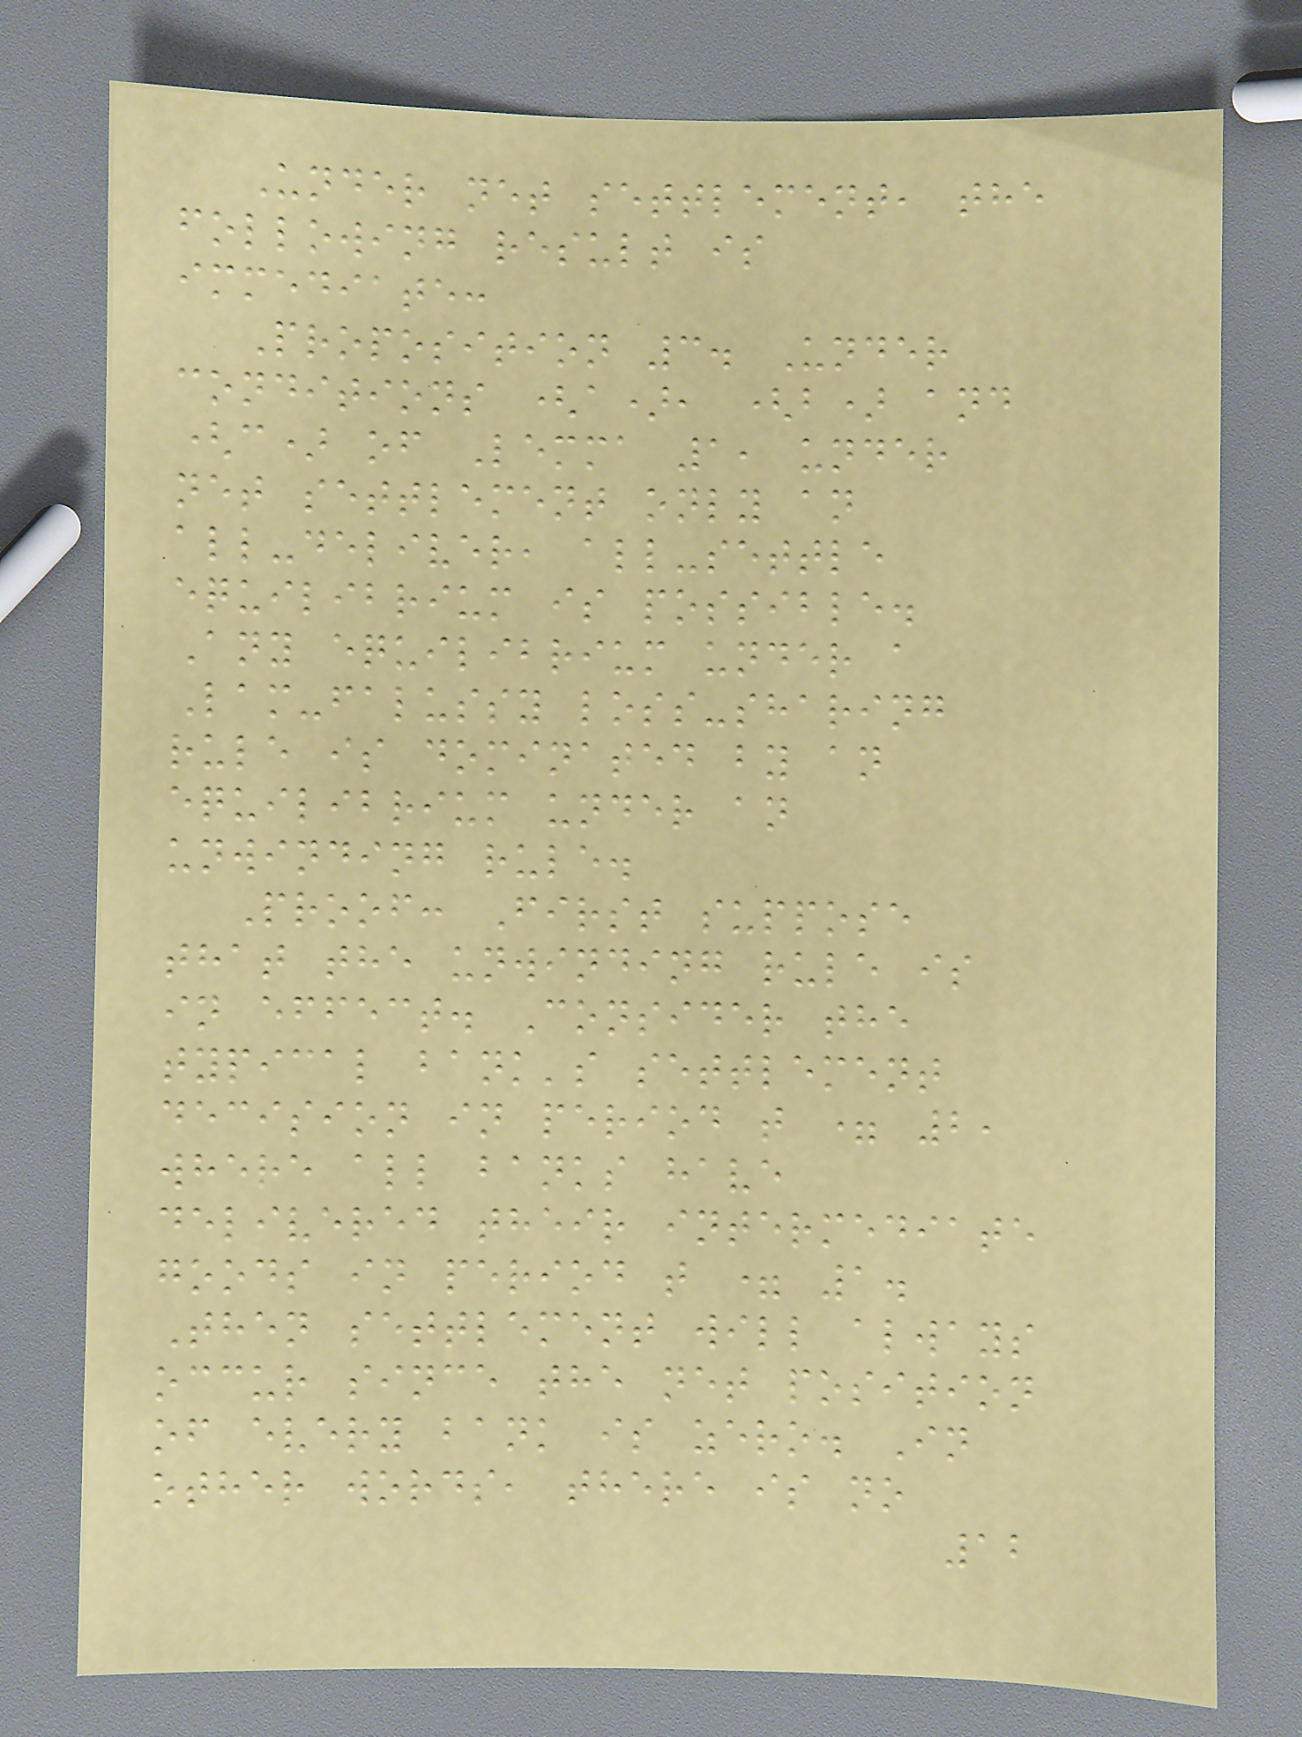Under net settlement, the
following result is
immediate:
Proposition 3. Under
conditions (a), (b) and
(c) of Lemma 1, under
net settlement only an
all-deliver, all-settle
equilibrium is possible.
Any equilibrium under a
Lam-falussy loss-sharing
rule is dominated by an
equilibrium under an
unwinding rule.
Proof: First suppose
that the unwinding rule is
in effect. Consider the
typical bank's settlement
decision in period t = 2,
where all banks have
delivered their intermediate
goods in period t = 1.
Then settlement will always
occur since the net position
of every bank is zero. In
other words, there is no
12
